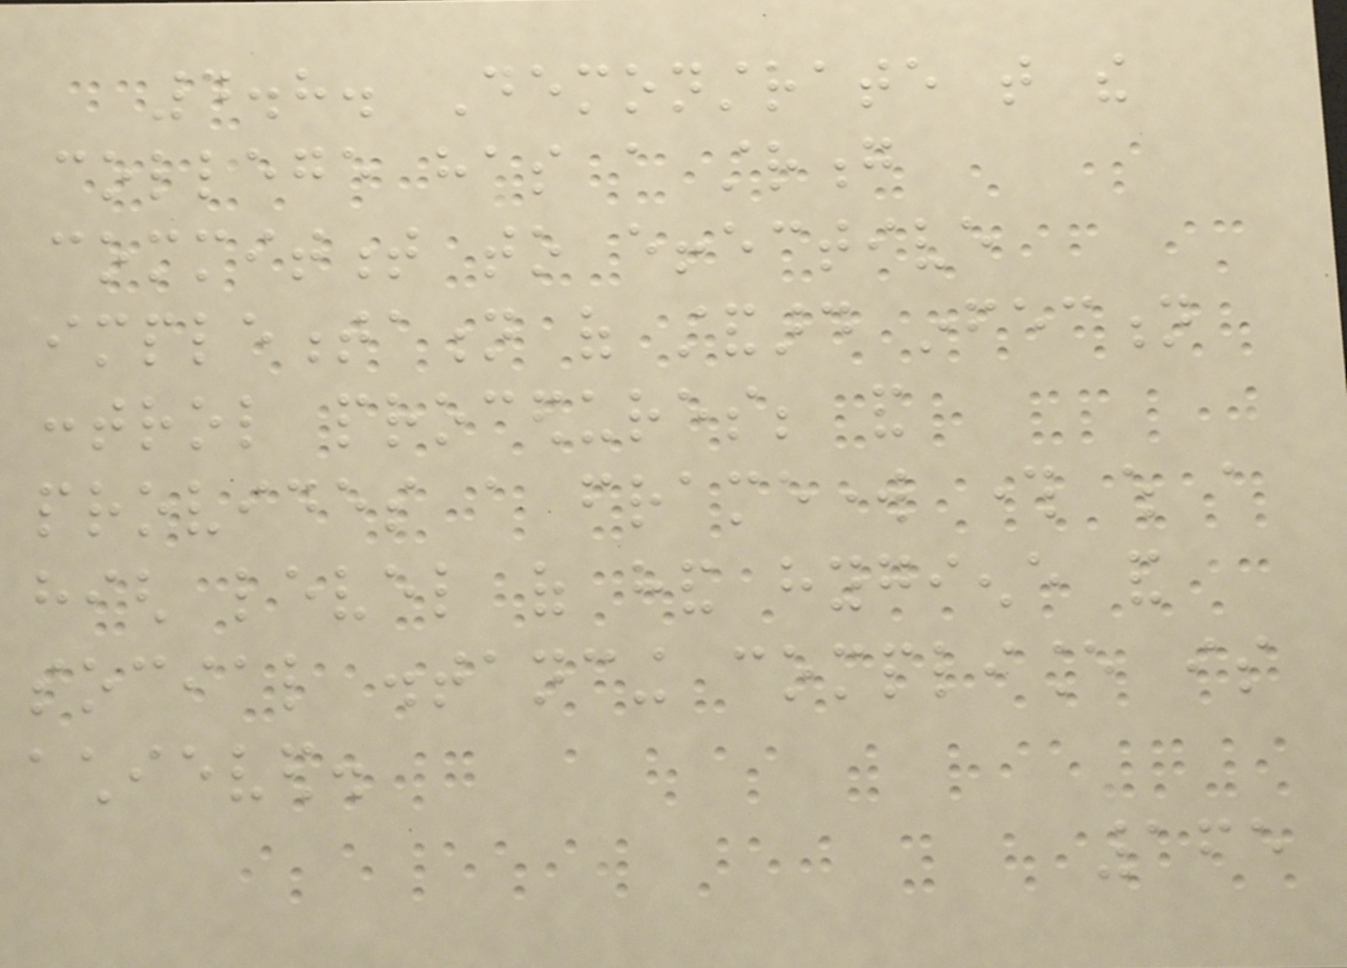4.8. Demonstrate that the
college has a strong
commitment to effective
implementation of standard infection
control procedures; and
provides a framework through which a
high level of hand hygiene and
social distancing compliance is
achieved.
165
